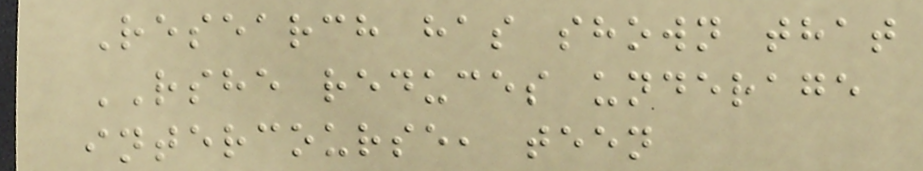Research has shown that
RSHE reduces underage
intercourse, teen
